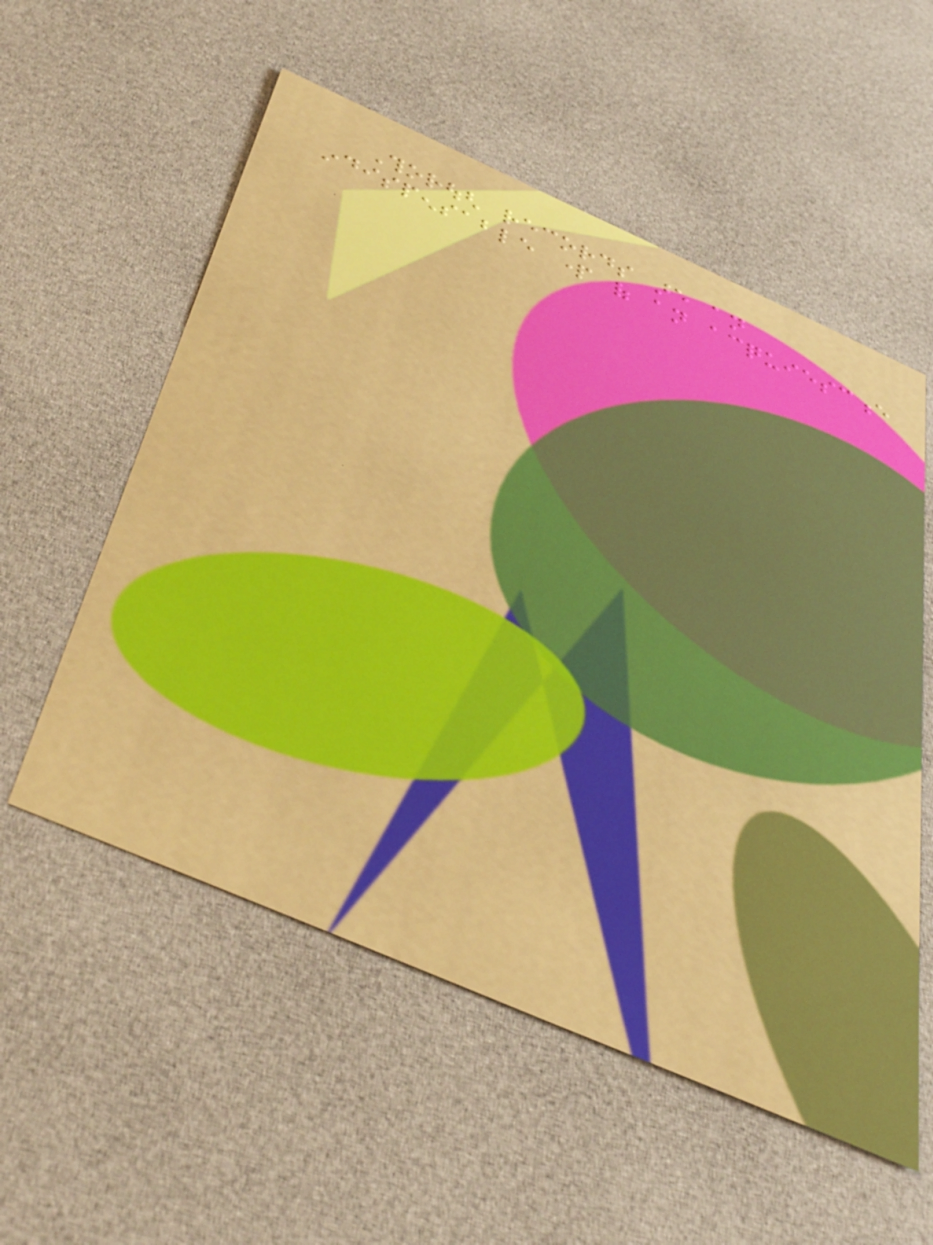Thorough records are an
indispensable part of an acquiescence
